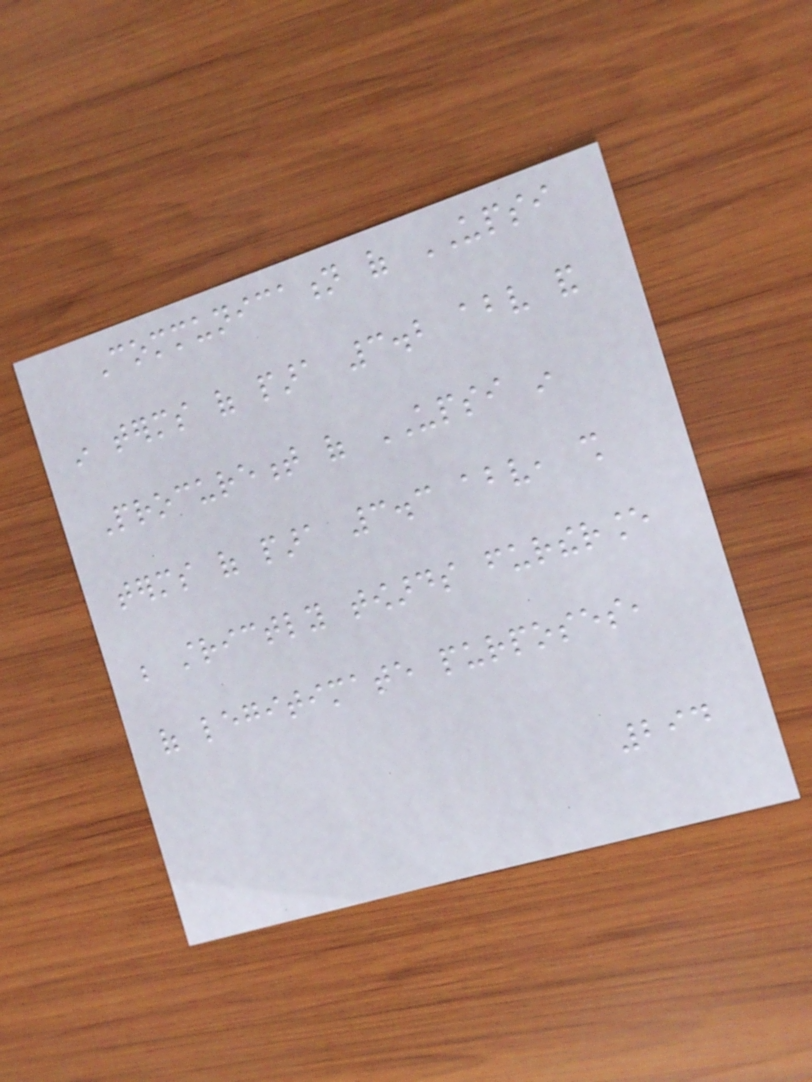Communication of UPSI
in terms of para 3.2 above and
Procurement of UPSI in
terms of para 3.3 above, shall
be strictly towards furtherance
of legitimate purposes,
294
